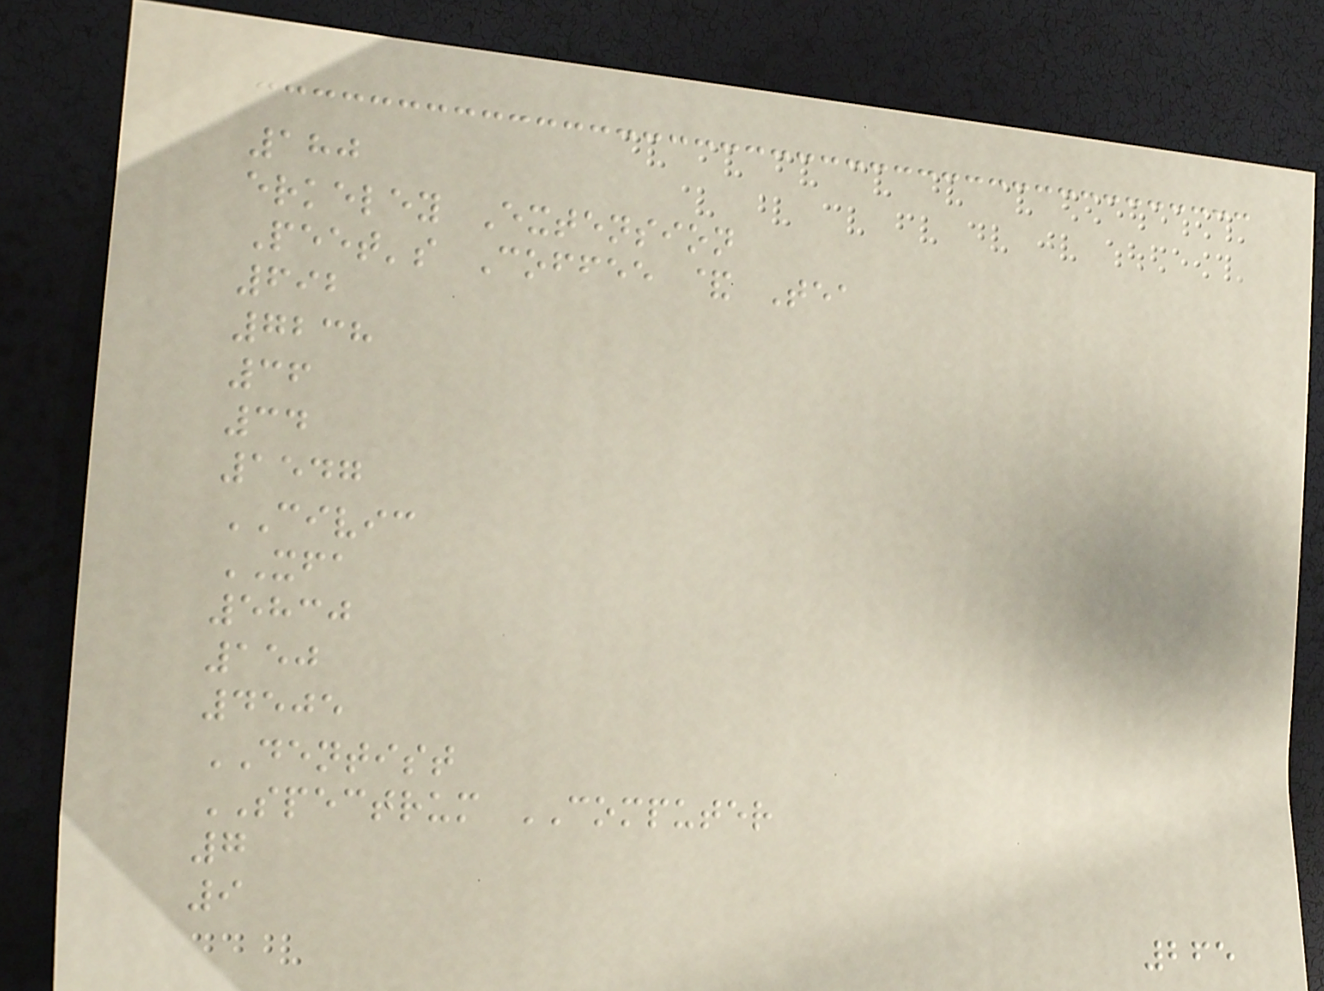180
erkeley Extension
Peet's Coffee & Tea
692
7238
36
34
1547
CIVIC
XFA
5830
150
4505
DENTIST
SPECTRUM COMPUTER
7
9
265
